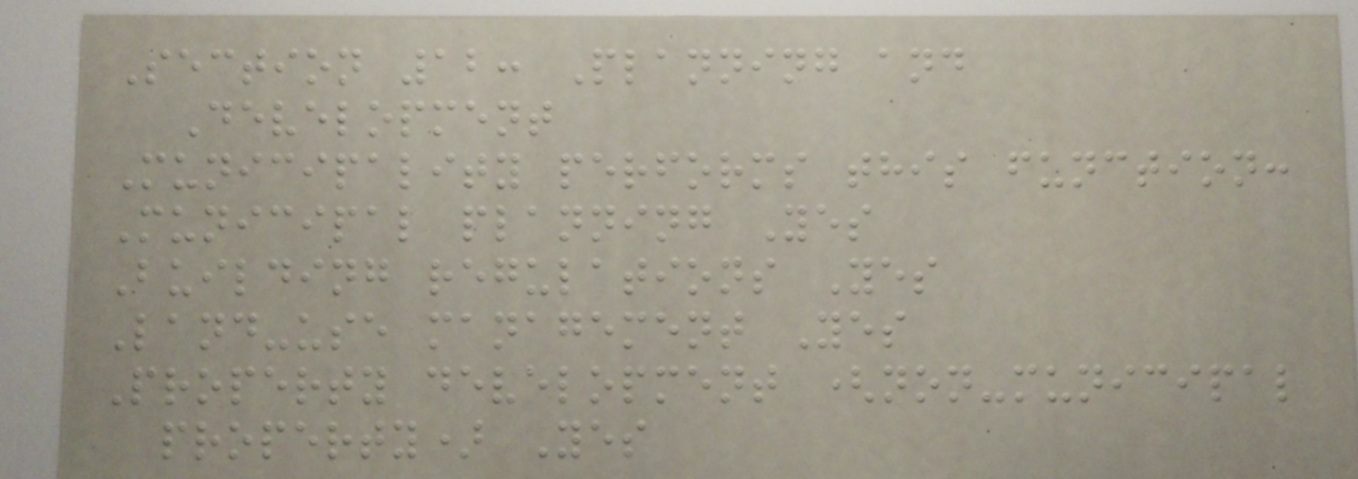Section 12: Planning and
Development
Municipality performs this function:
Municipal planning Yes
Building regulations Yes
Land-use management Yes
Property development (non-municipal
property) Yes
